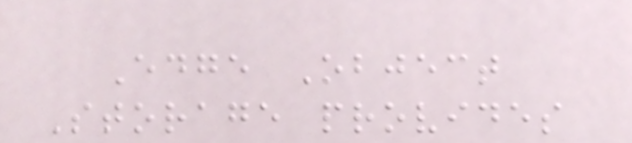Edge Object
Storage provides
